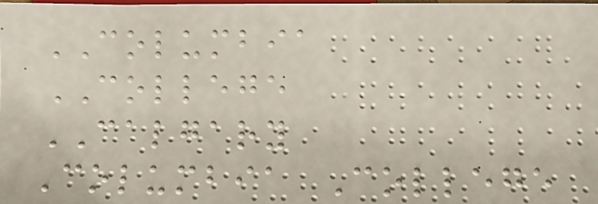COLUMBIA
COLLEGE
CALGARY
Columbia College
